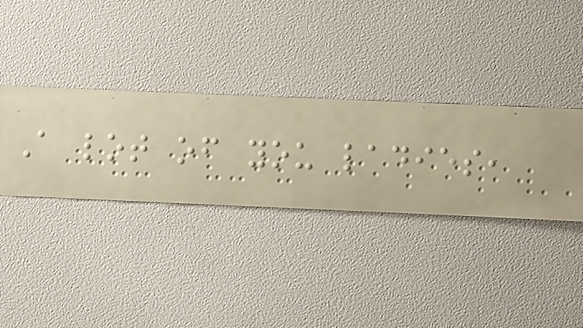A lot of you ladies,
